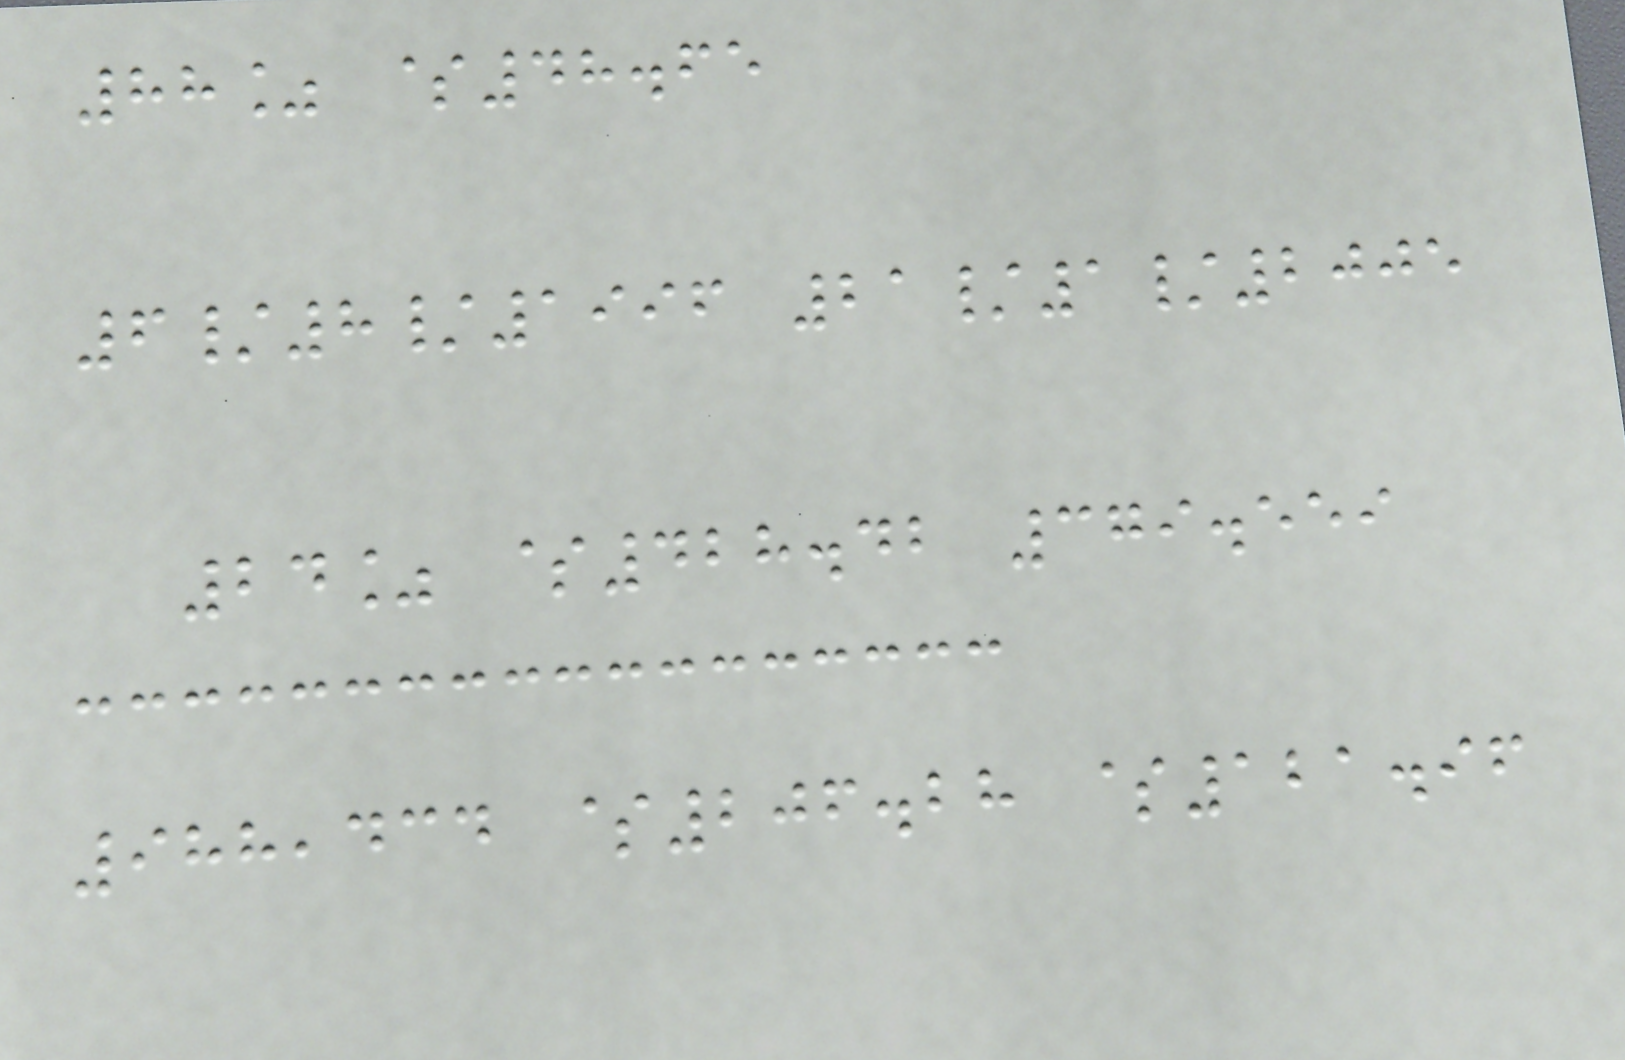88% $48.65
6/8/1996 21/1/2005
24% $428.42 379.559
988,434 $206.28 $121.96
